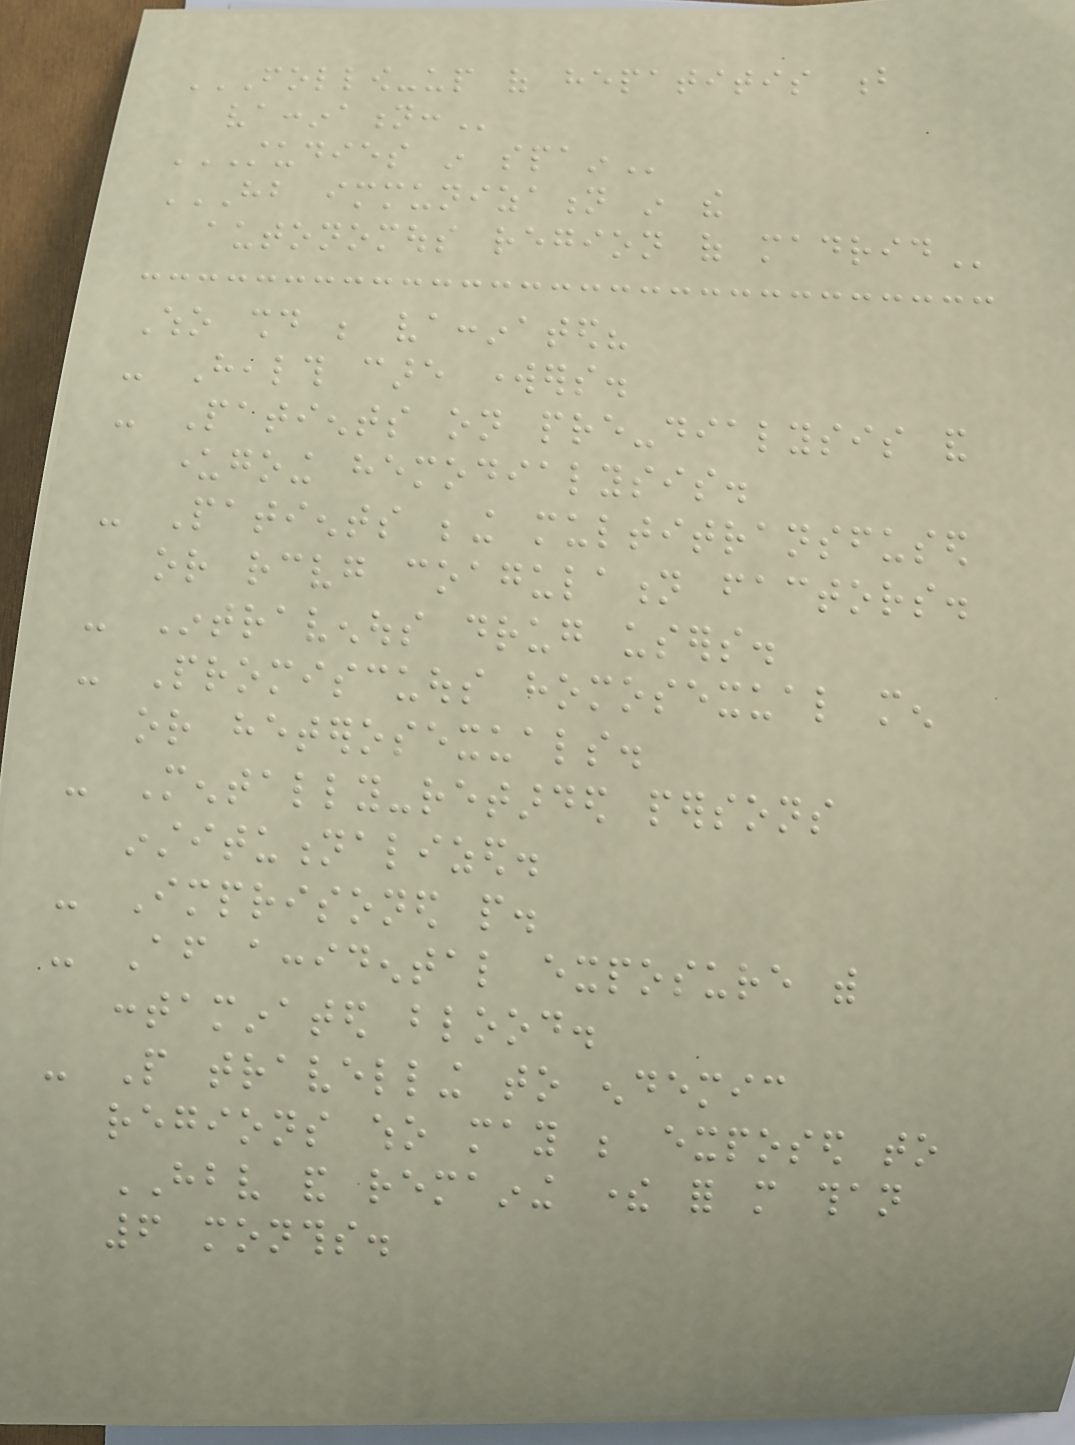FOLLOW-UP OF HEPATITIS B
VACCINATION:
STUDIES IN SPAIN
HB IMMUNIZATION IN THE
AUTONOMOUS REGION OF MADRID
Who should be vaccinated?
- Health care workers.
- Patients on pre-dialysis and
undergoing hemodialysis.
- Patients being multitransfused
or receiving coagulation factors.
- Intravenous drug users.
- Promiscuous homosexual men
or heterosexuals.
- Mentally-retarded persons
institutionalized.
- Imprisoned people.
- After accidental exposure with
contaminated blood.
- People travelling to endemic
regions who may be exposed to
HBV and remaining there for more than
6 months.
